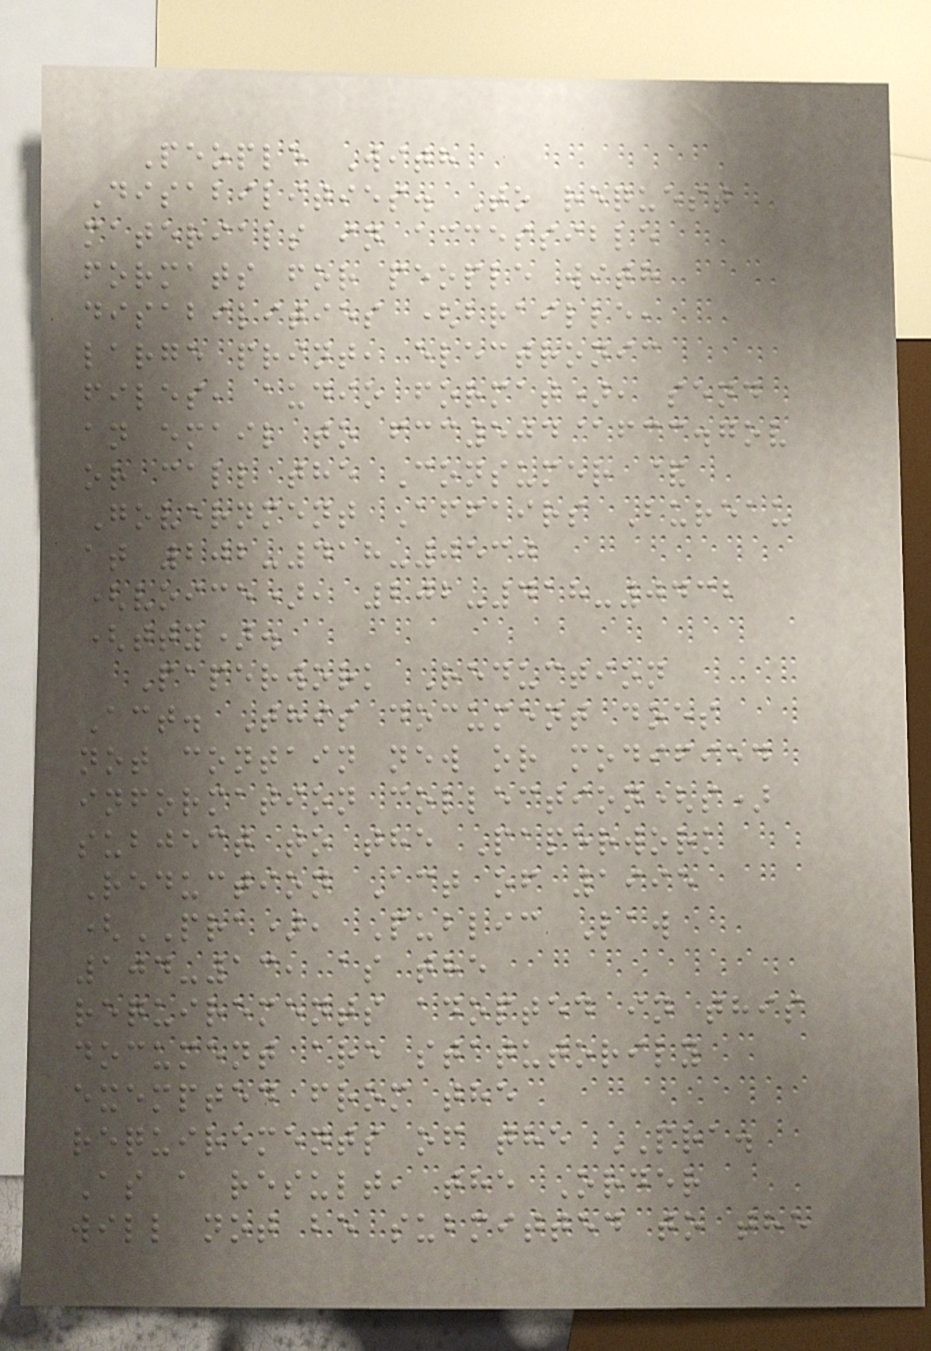People With
Disabilities. To request
materials in accessible
formats for people with
disabilities (braille,
large print, electronic
files, audio format), send
an email to fcc504@fcc.gov
or call the Consumer &
Government Affairs Bureau
at 202-418-0530
(voice), 202-418-0432
(tty).
Paperwork Reduction
Act. This document does
not contain new or modified
information collection(s)
subject to the Paperwork
Reduction Act of 1995
(PRA), Public Law
104-13, as the
requirements adopted in this
document are statutorily
exempted from the
requirements of the PRA.
As a result, the Order
will not be submitted to the
